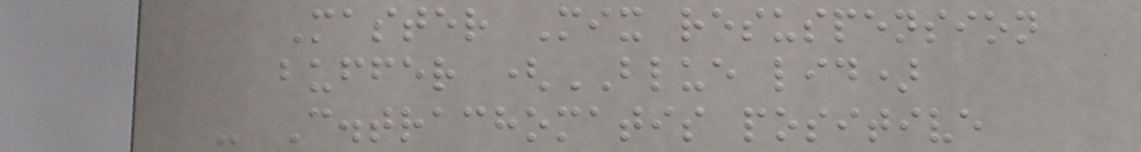Master Mix resuspension
buffer (BLUE lid)
- C.trachomatis positive
